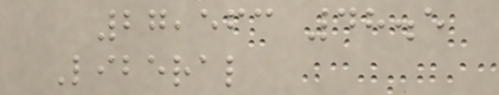27,563 48.5
Liberal
